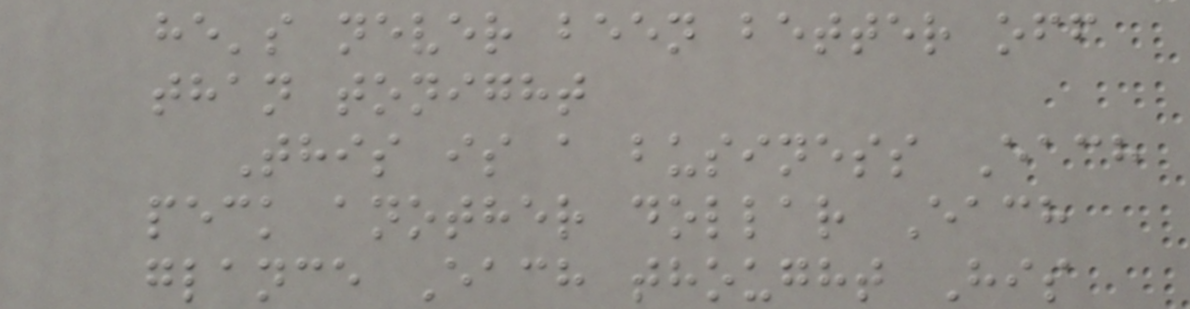he's never been better off
than tonight
This is a business Each
peck another dollar Each
glance Each thought His
